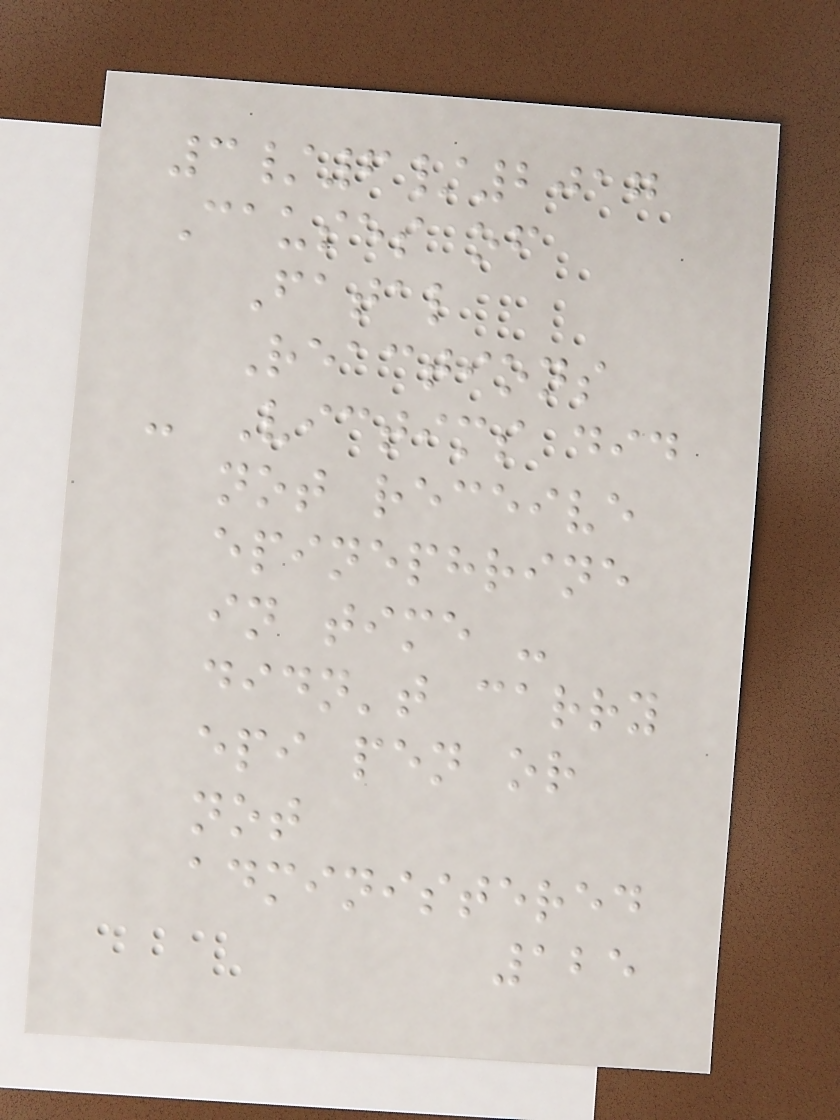3/6/2017
Causes of
Fatal
Reactions
- Victims did
not receive
epinephrine
in time -
didn't carry
epi pen or
not
administered
125
